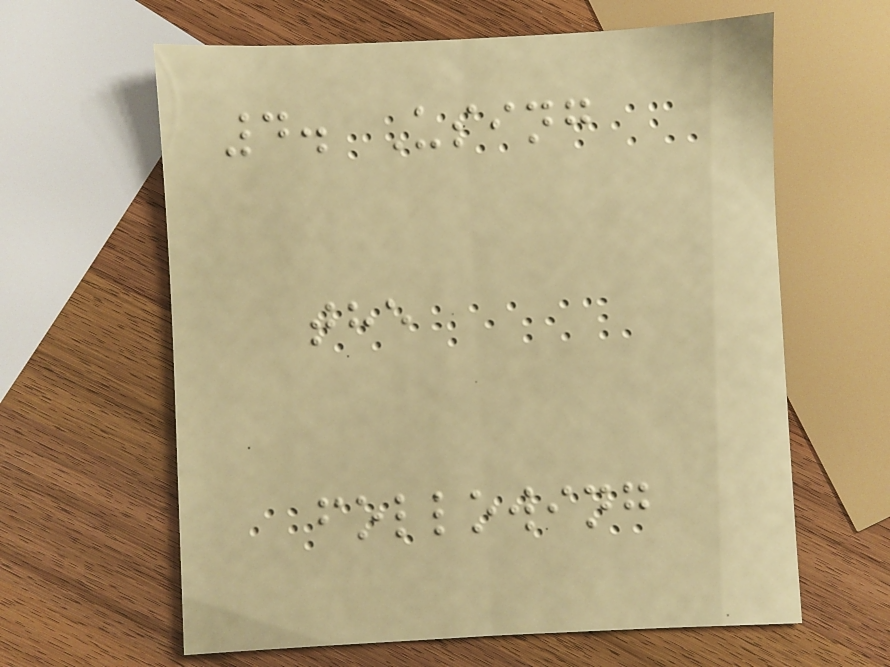4. Using
the
following
